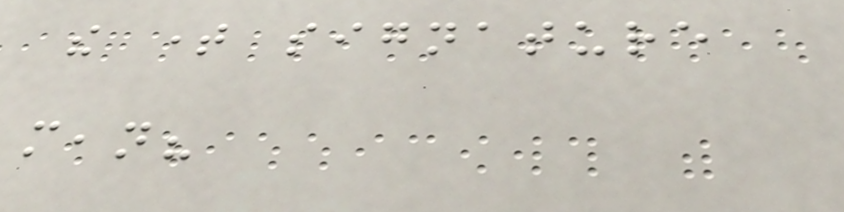the time signature
mean?
